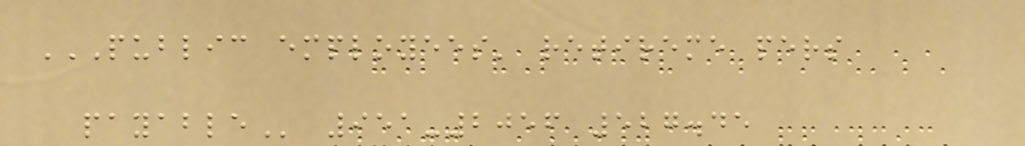PUBLIC EMPLOYEES' RETIREME PERS
PAYABLE 951-2056 527.45
